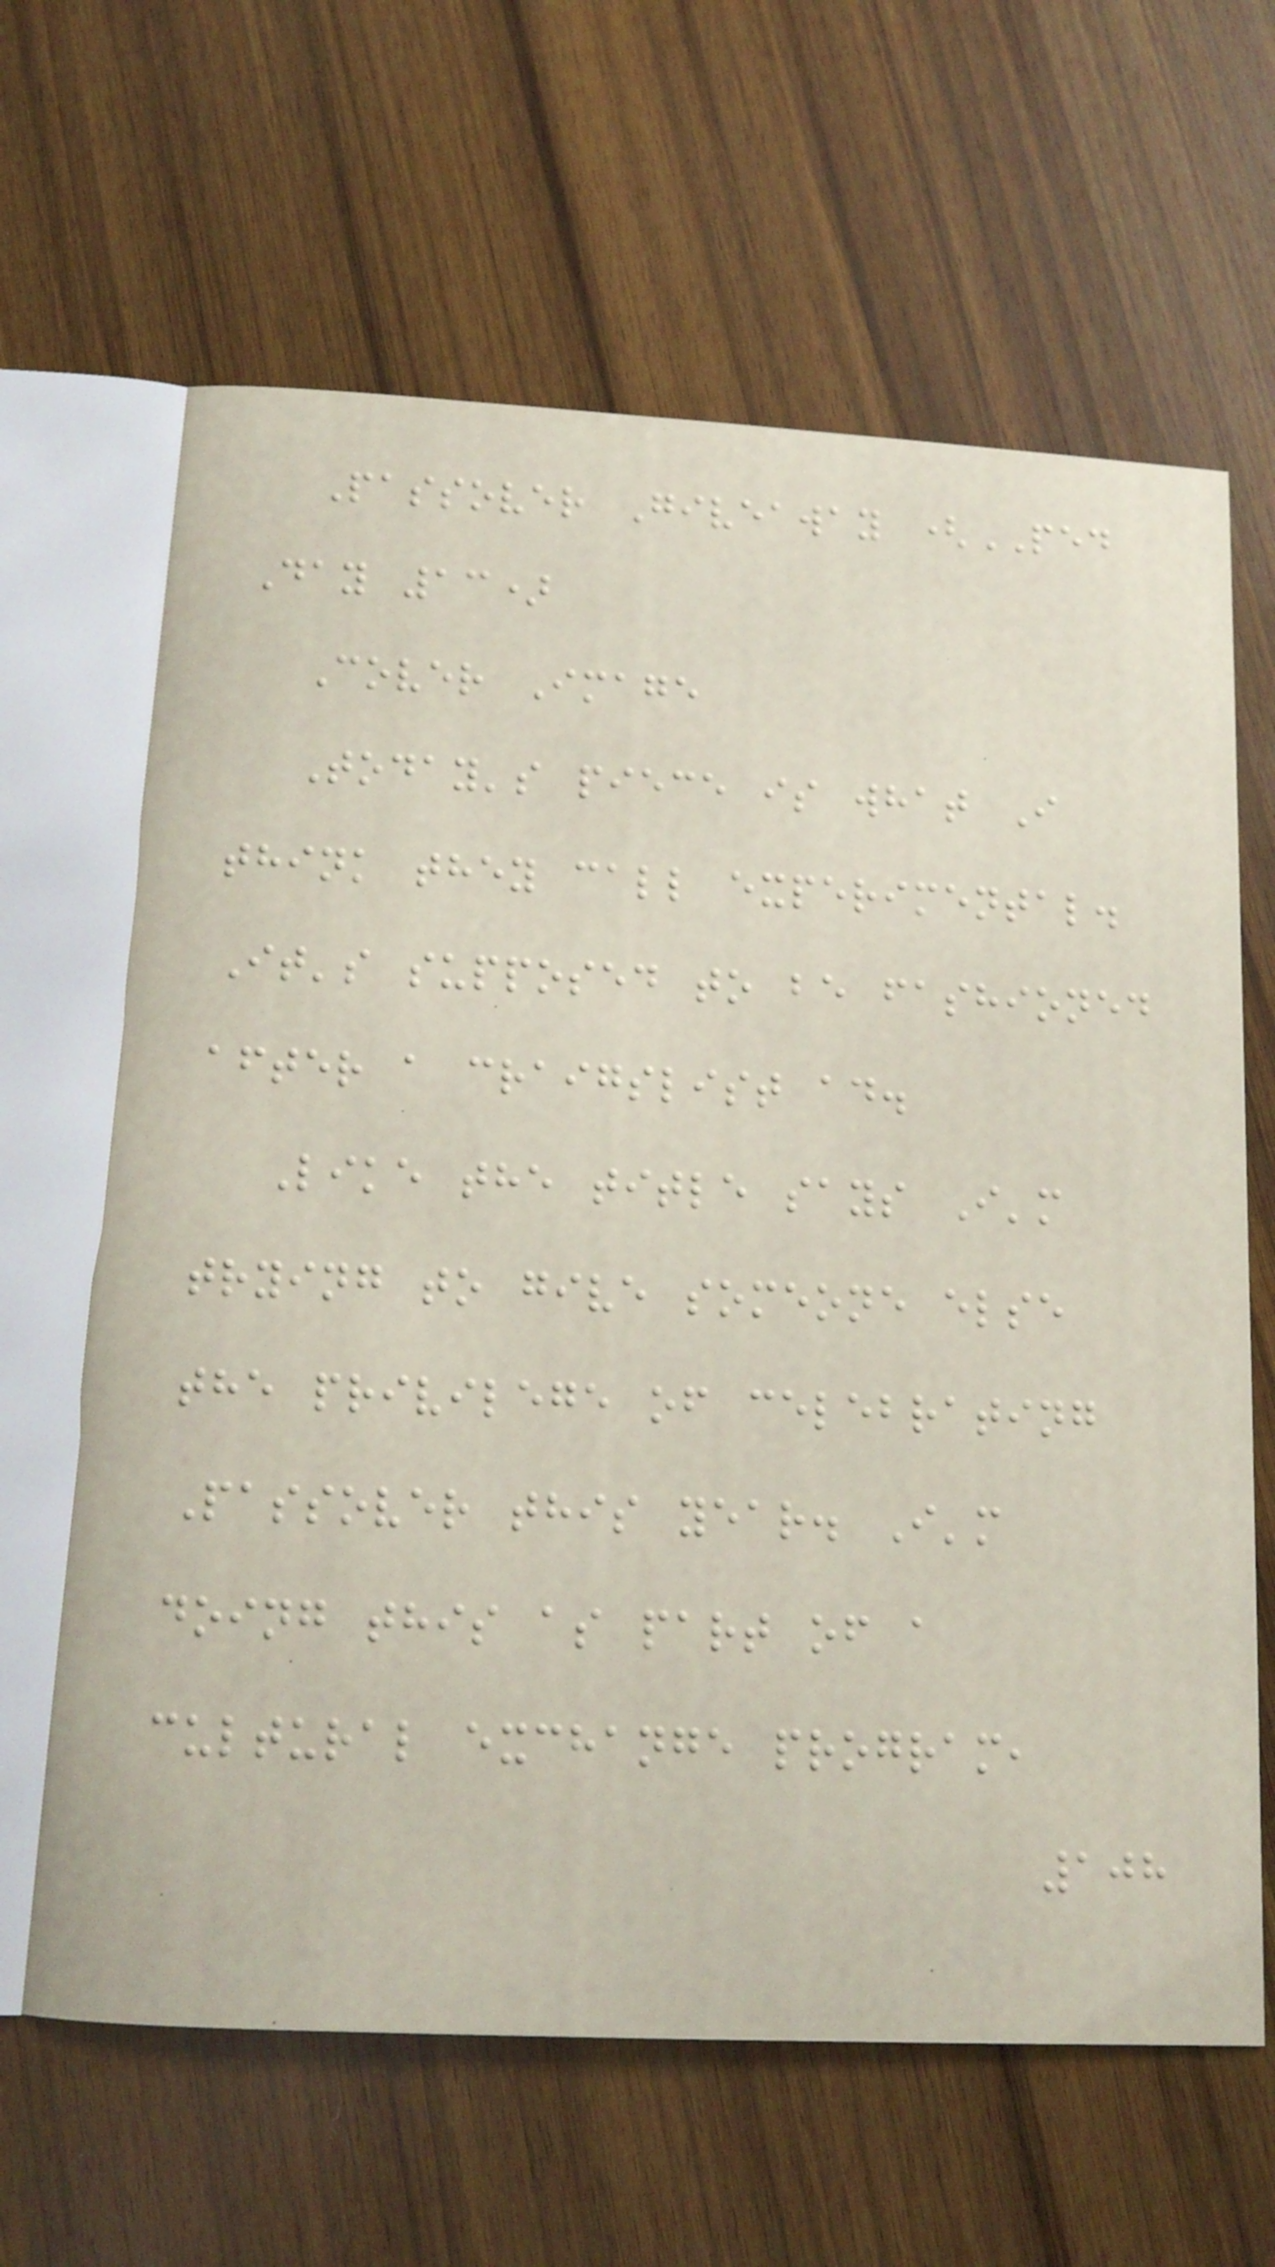Passover Giveaway (PED
Day 13)
Cover Image
Today's piece is what I
think they call experimental.
It's supposed to be fashioned
after a craigslist ad.
Like the title says I'm
trying to give someone else
the privilege of celebrating
Passover this year. I'm
doing this as part of a
cultural exchange program,
108
